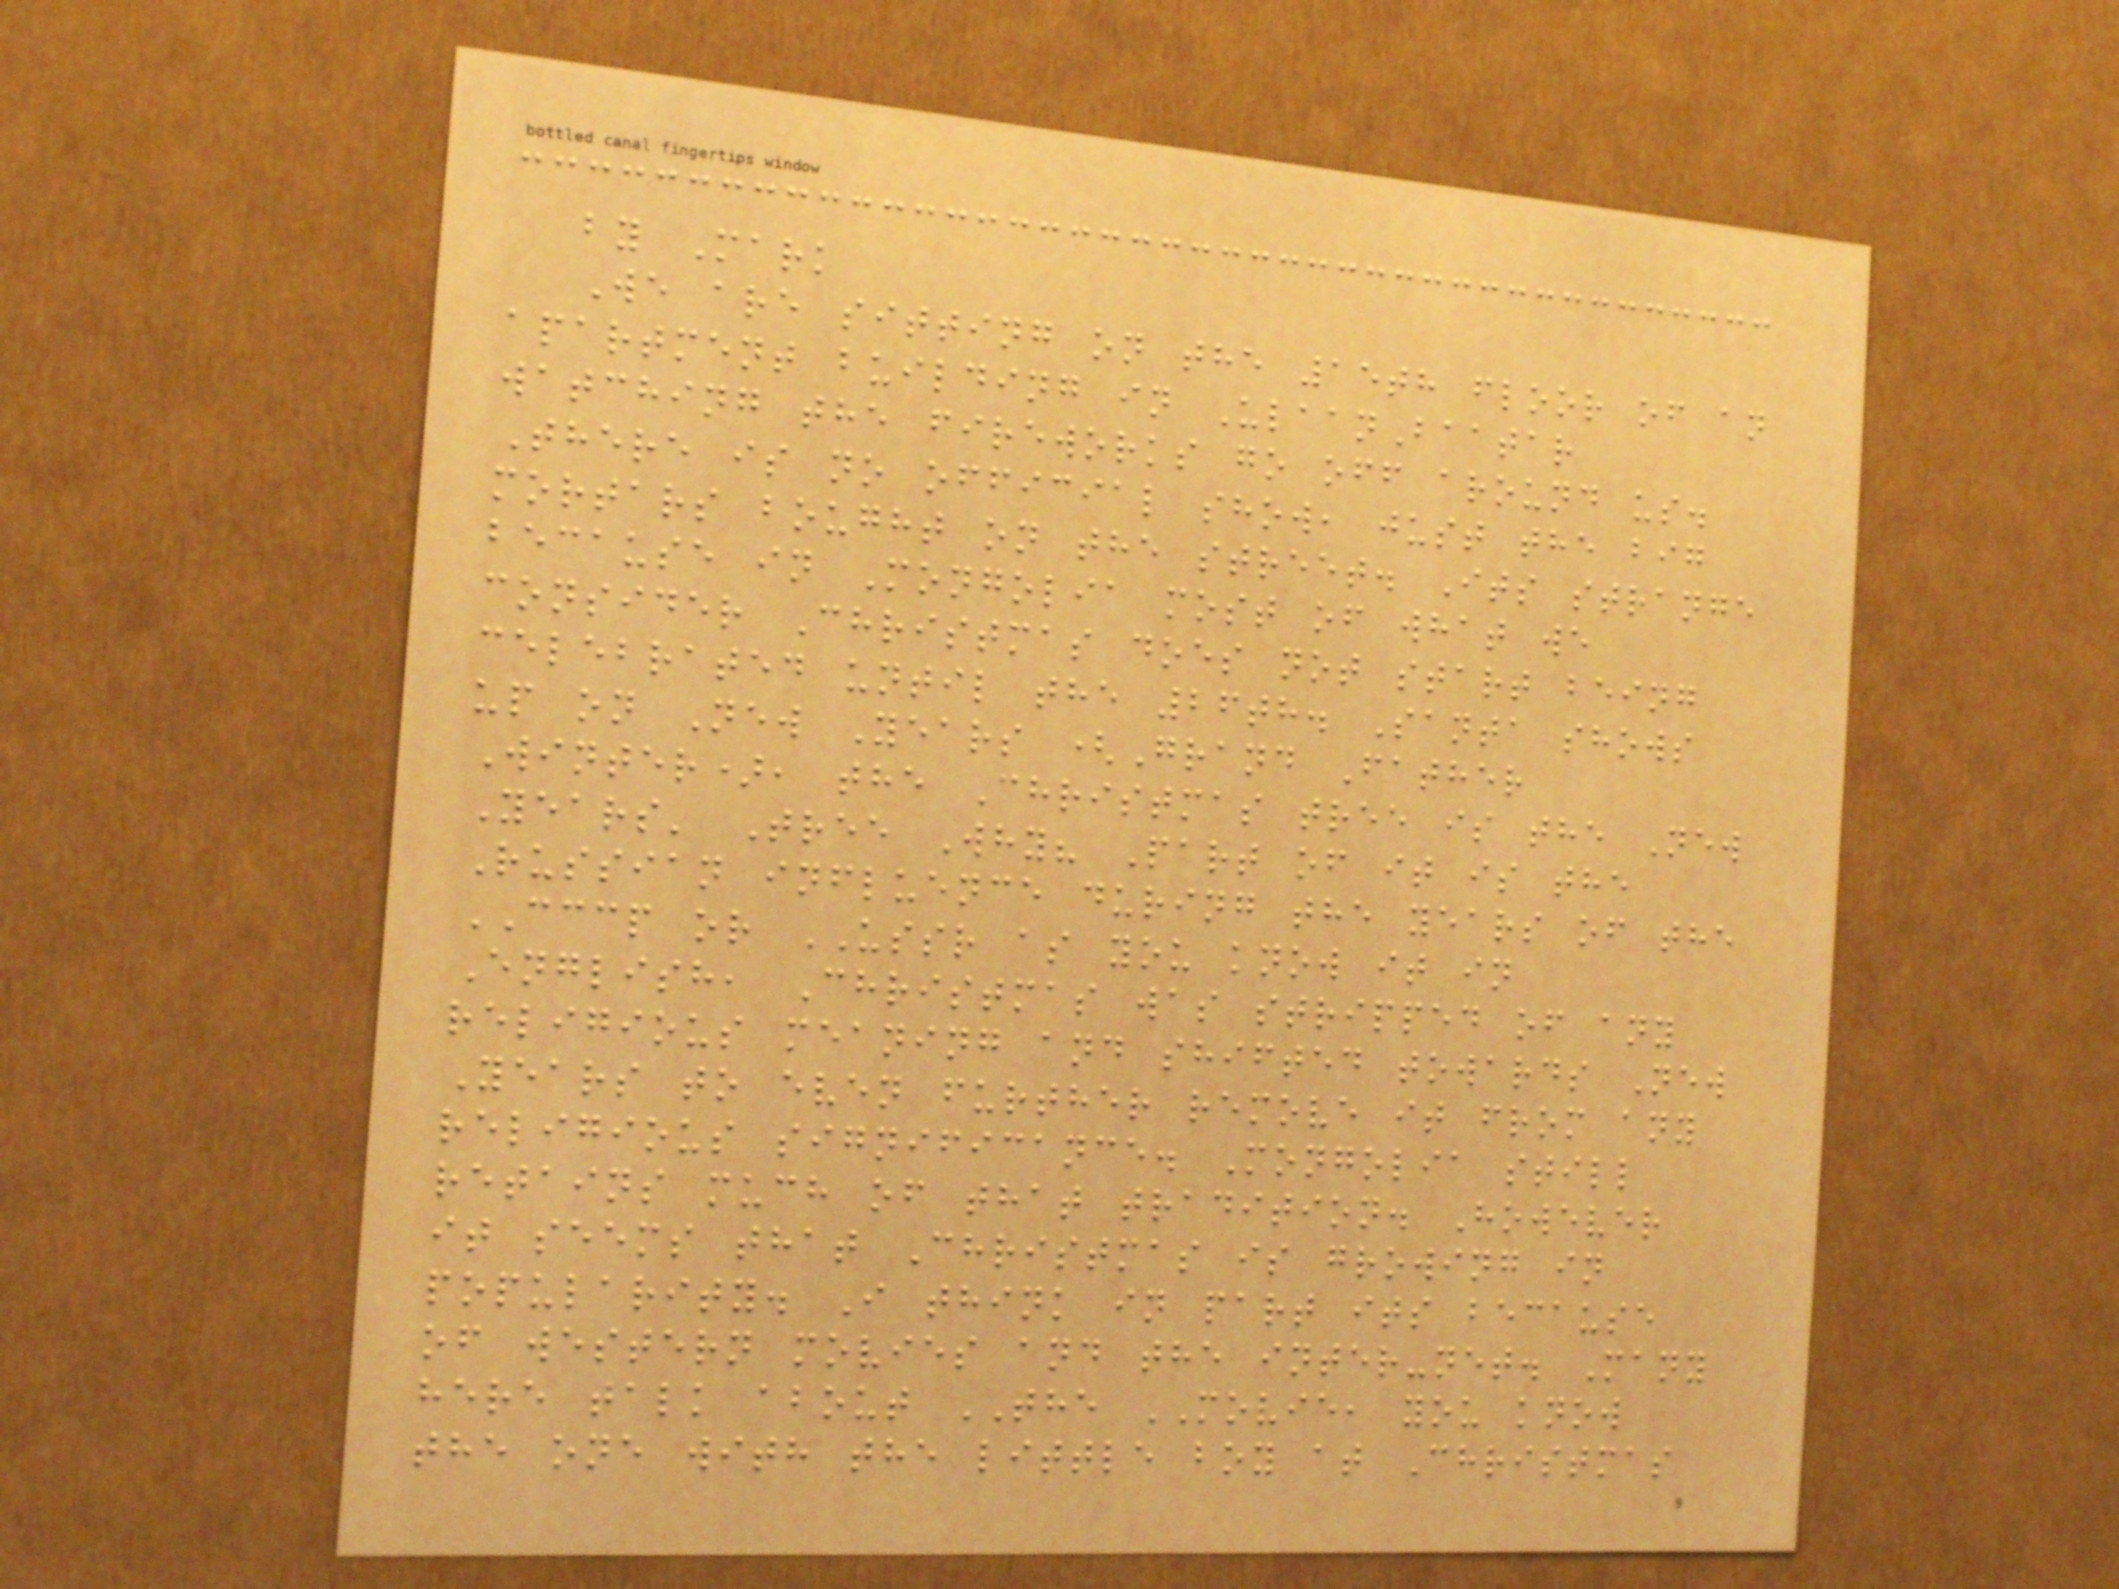by Mark
We are sitting on the 15th floor of an
apartment building in UlaanBaatar
watching the fireworks go off around us.
There is no official show, just the big
mortars bought on the street. Its strange
because in Mongolia most of what we
consider Christmas does not start being
celebrated until the 26th. Santa shows
up on New Years (Grand Father
Winter), the Christmas tree is the New
Years' Tree Why? Part of it is the
Russian influence during the years of the
CCCP or USSR as you know it in
English, Christmas was stripped of any
religious meaning and shifted towards New
Years to even further remove it from any
religious significance. Mongolia still
retains much of that tradition. However
it seems that Christmas is growing in
popularity. I think in part its because
of western movies and the inter-net. Many
here talk about THE MOVIE, you know
the one with the little boy at Christmas
